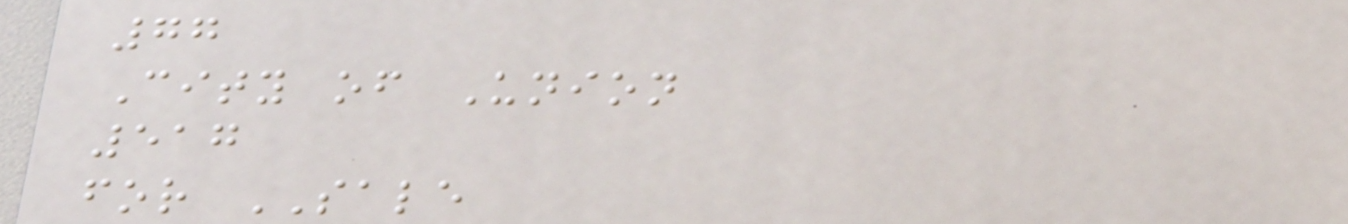77
City of Union
517
for SALE
